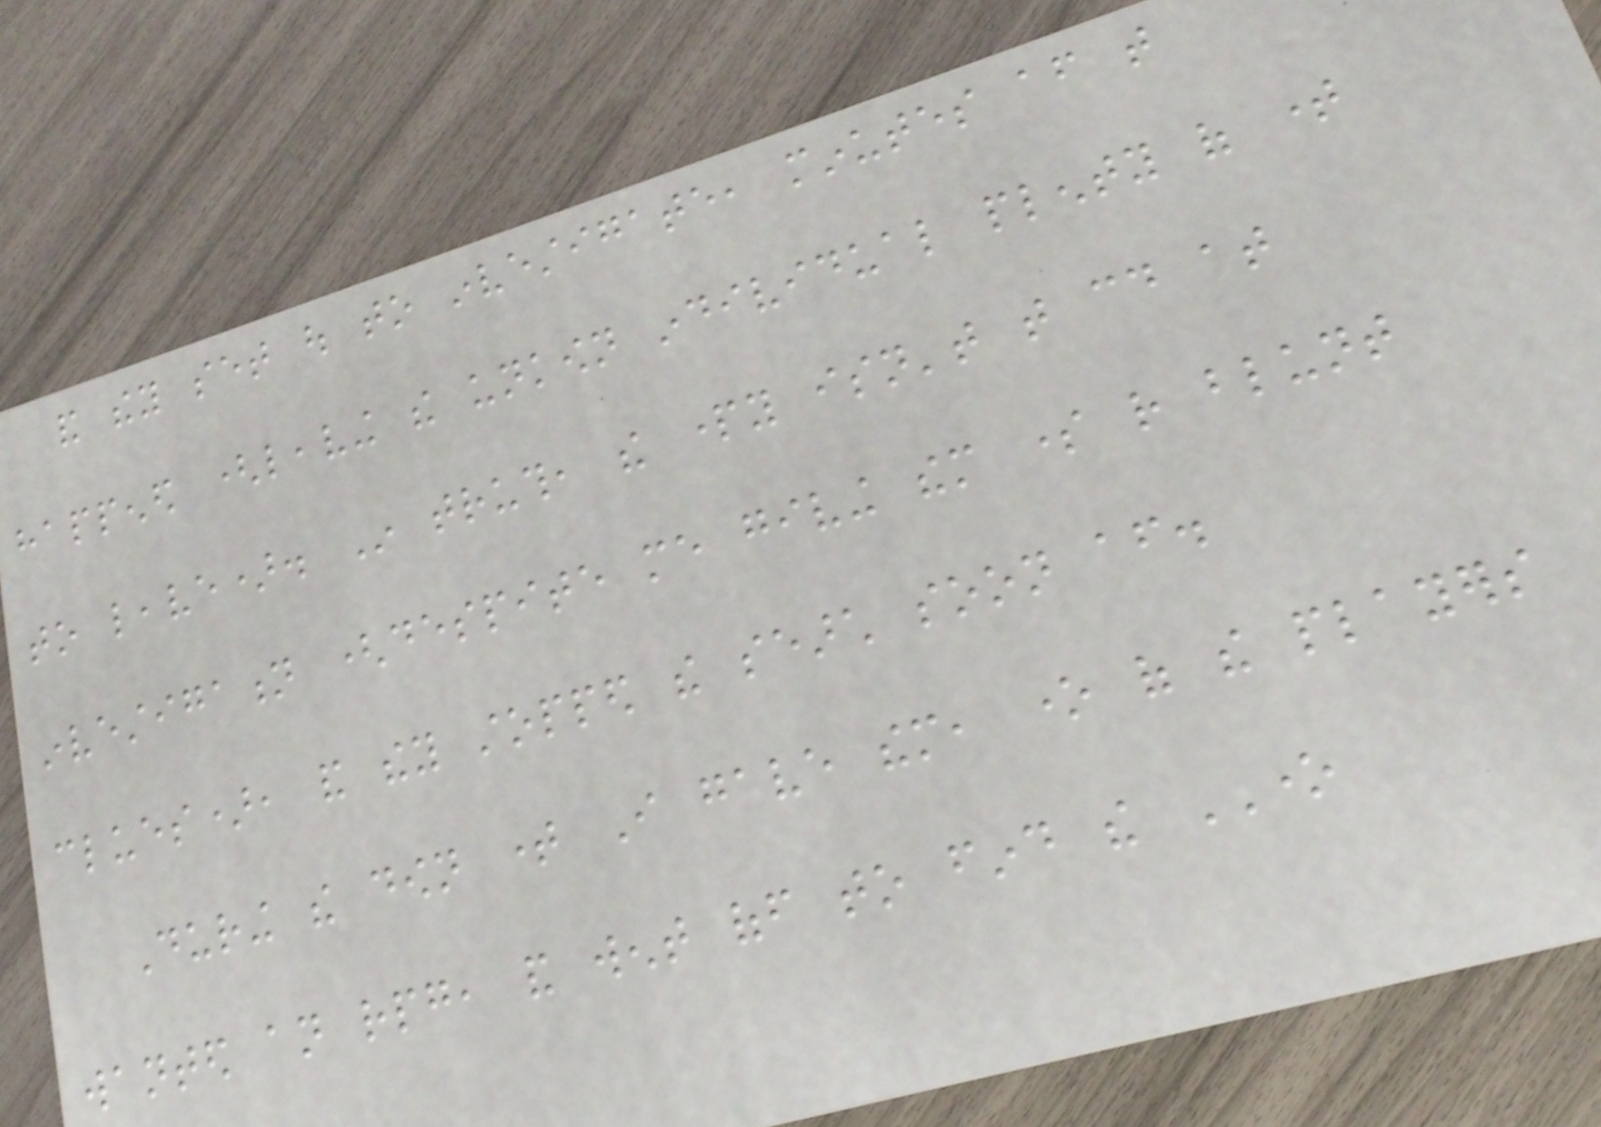and they set out to investigate, minutes after that
happened (leaving the unkown individual plenty of time
to leave). In truth, the party isn't that could at
investigation (despite me giving them some rather blunt
clues), and they stopped the search soon after.
During the down time I gave them, one of the players
wanted an rpg, and went off to find the ONE
